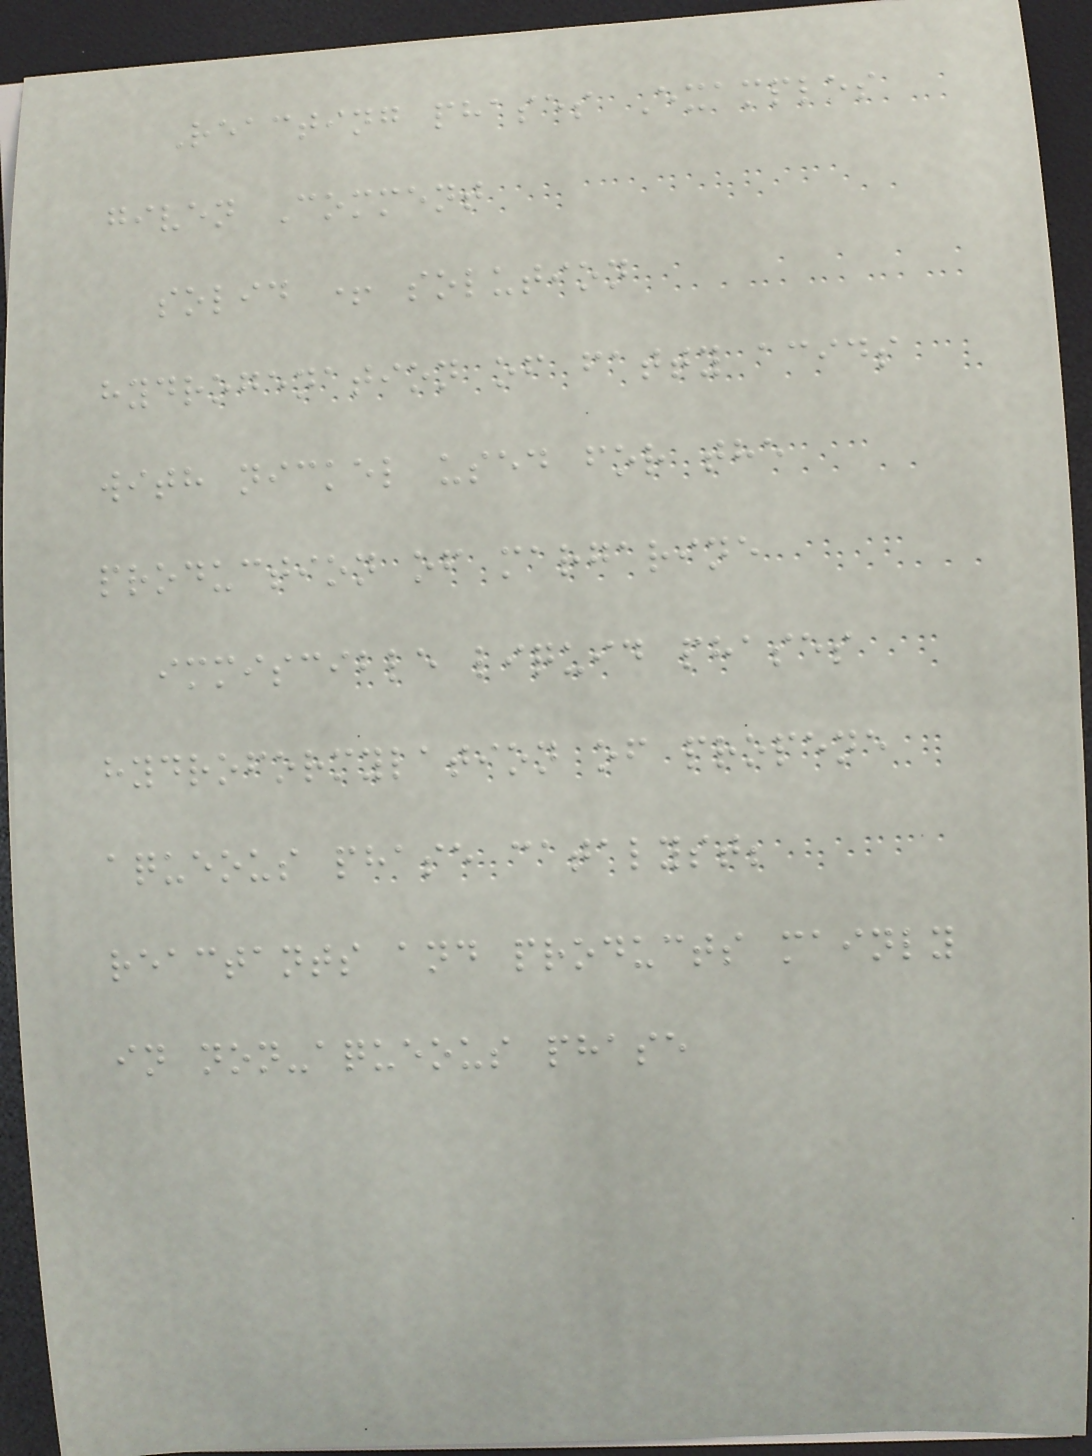Reacting phases Examples
given Comment
solid + solution
hydrogenation of fatty acids
with nickel used for the
production of margarine
immiscible liquid phases
hydroformylation of propene
aqueous phase catalyst;
reactants and products mainly
in non-aqueous phase
